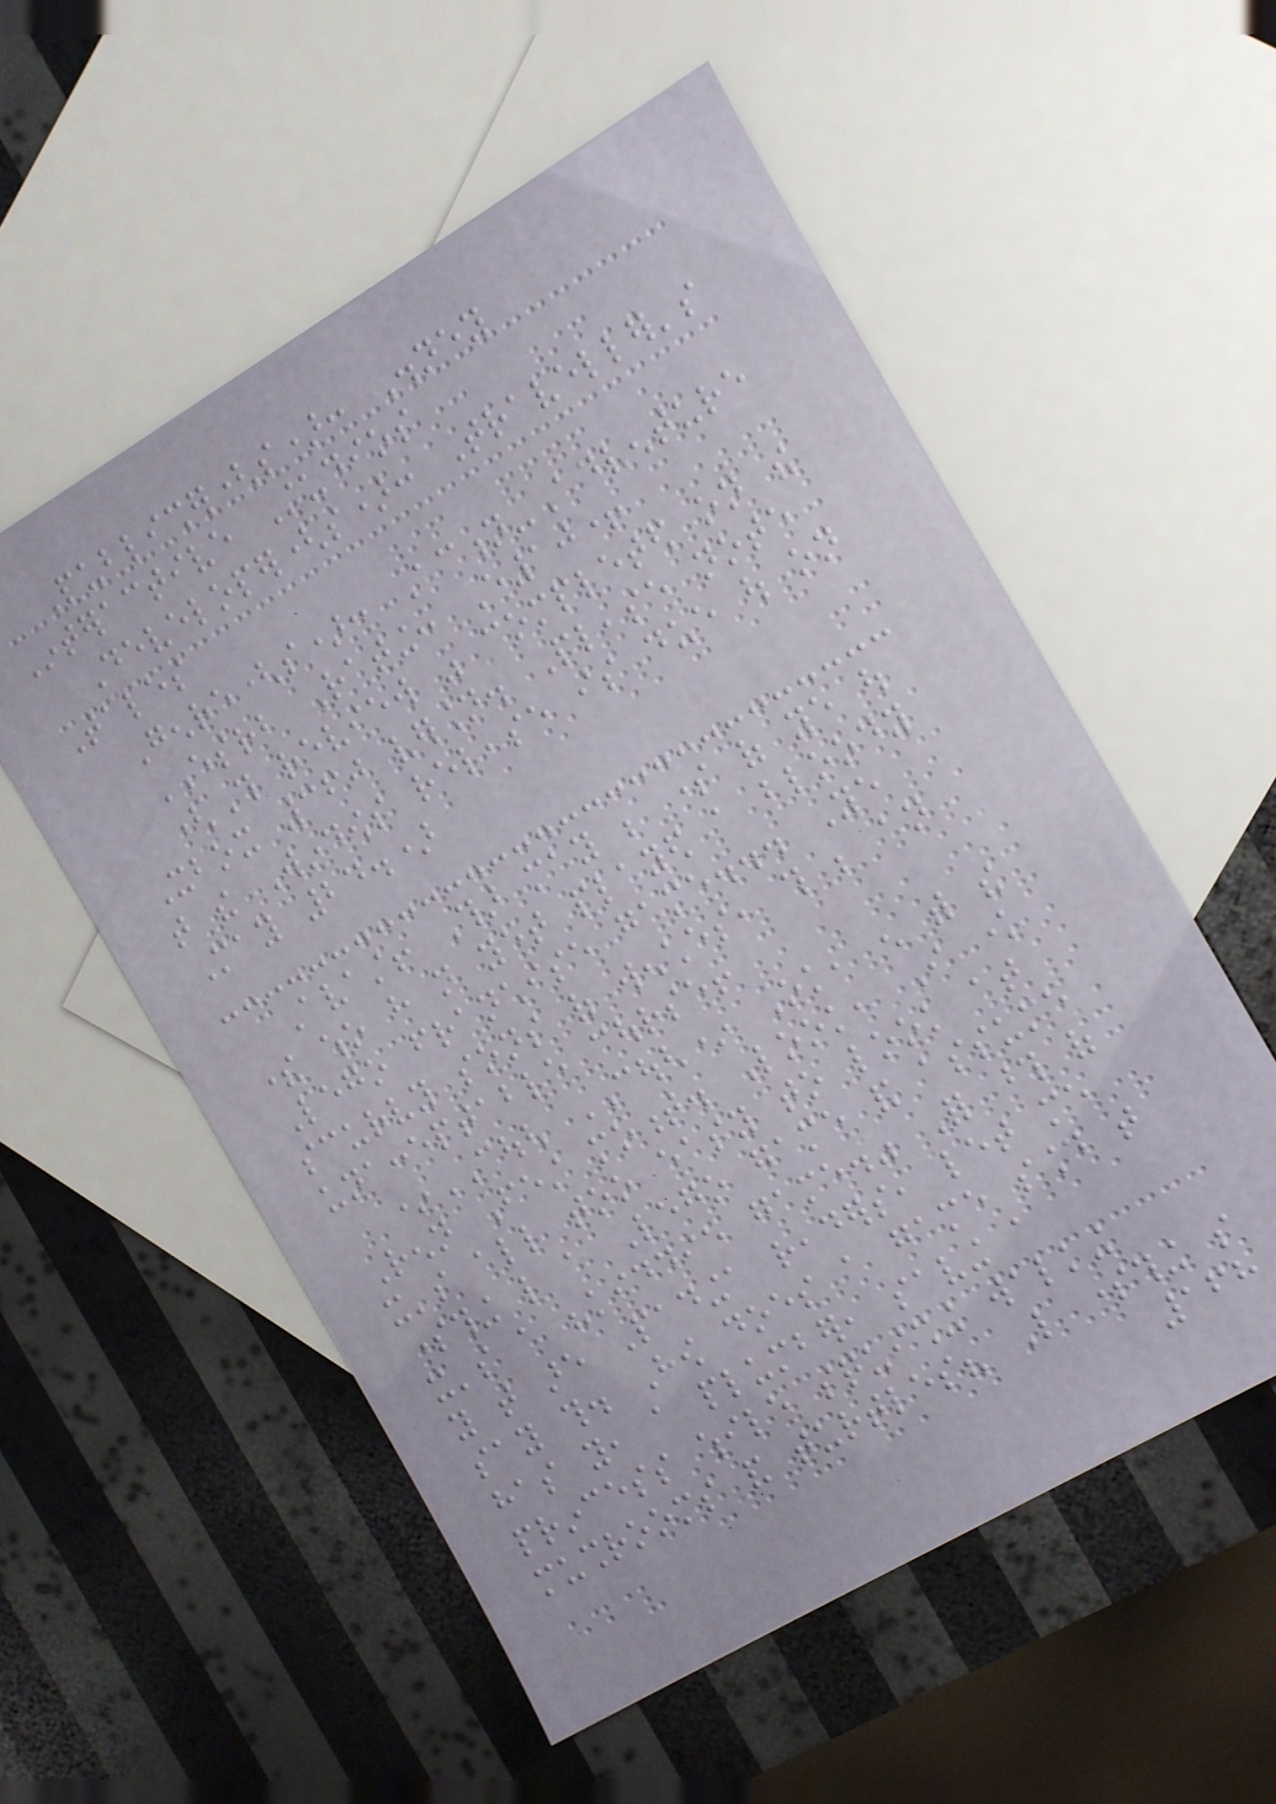Publisher(s): Disney
Interactive Studios
Developer(s): Traveller's
Tales
Genre(s): Action-Adventure
ESRB Rating: E10+
(This review was completed on the
Xbox 360 version. Please note
that the Windows release is due out on
May 24.)
Avast! Thar may be some of ye out
there who have not yet played a bloody
Lego franchise game... Ye
scurvy sons of wenches, this be an
unacceptable course!
*COUGH COUGH* Ok, enough with the
Renn Fest moment. Look, I know
it's all too easy to look at
something like a Lego game and assume
it's a "kiddie game." For those of
you that are Padinga readers, let me
say this. How does a game sound that
has you, a plumber, saving a
princess while squishing walking
mushrooms and turtles? Like something so
168
